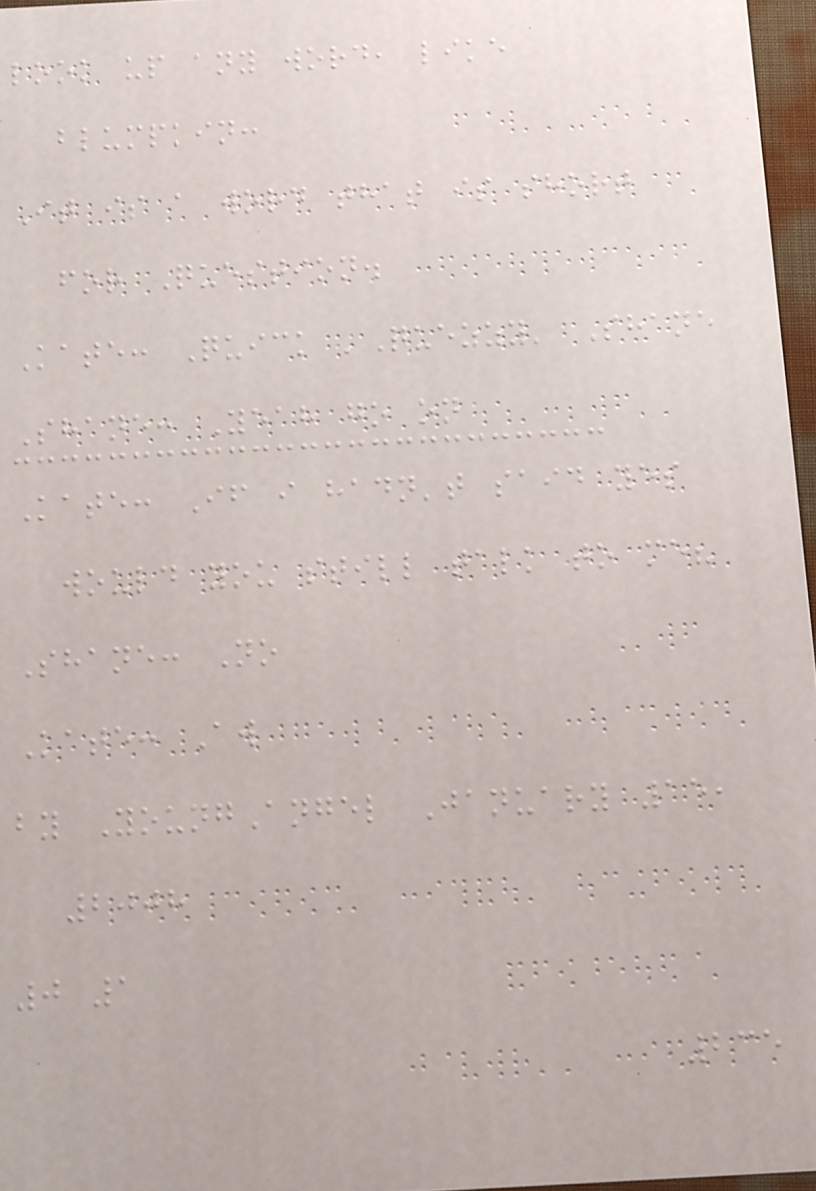look up any word, like
blumpkin:
It is a word that is short
for Question.
Kate: Quick 'Quezzy' Shane
Shane: Yeah go on
Kate: If i hadn't said yes
would you still talk to me?
Shane: No
Kate: Aw
by YoungAngel January 15,
2008
0 1
235
